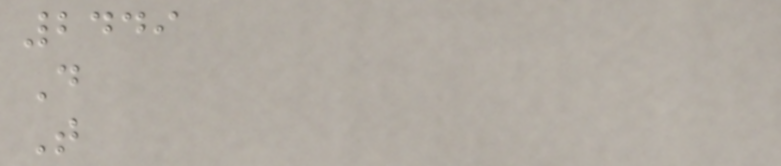2449
D
T
